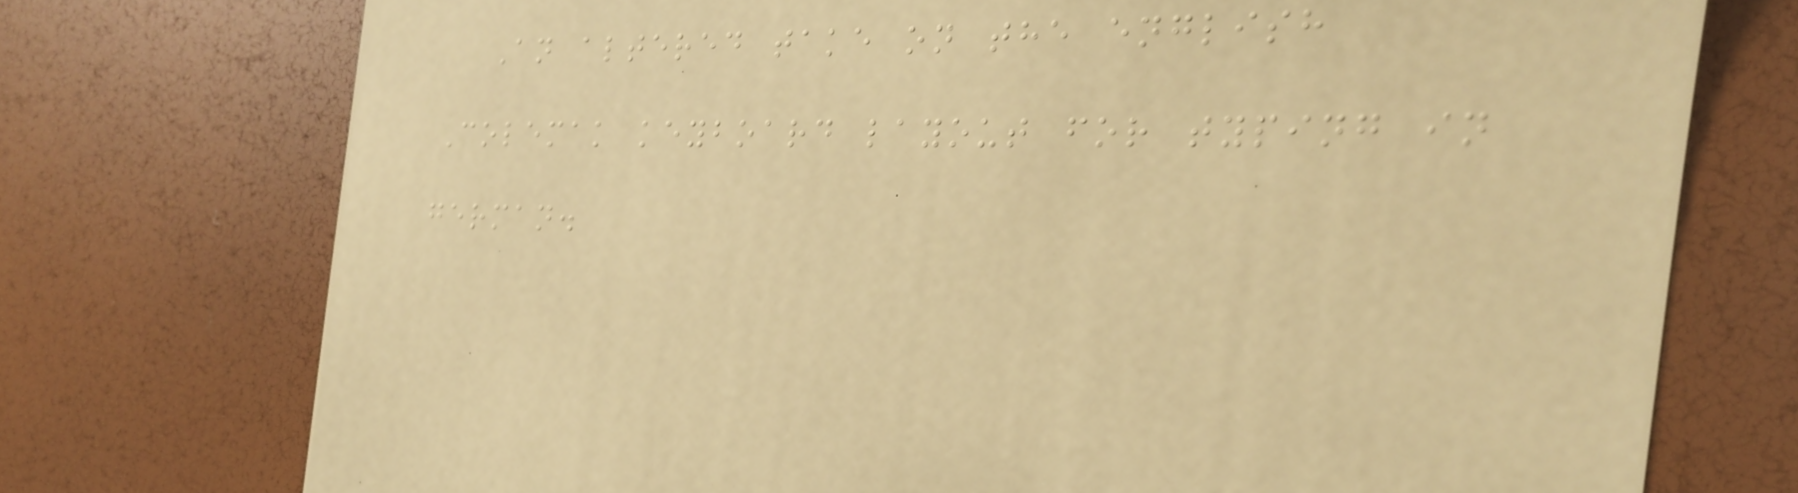An altered take on the english
Colemak keyboard layout for typing in
german.
